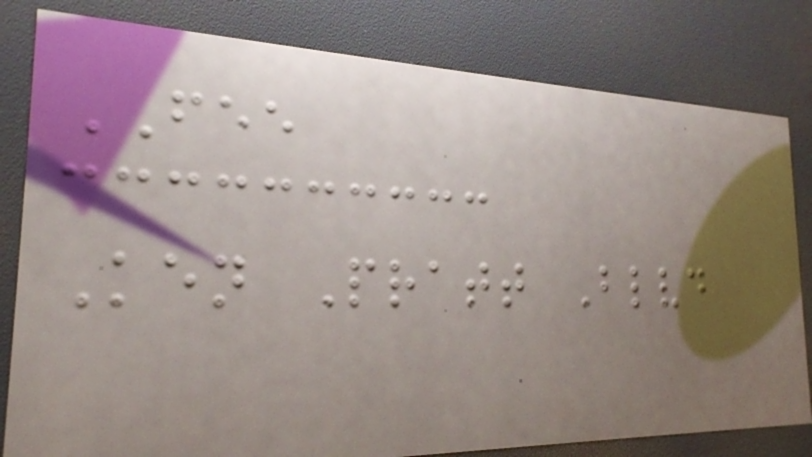FEE
Ken Pratt Blvd
